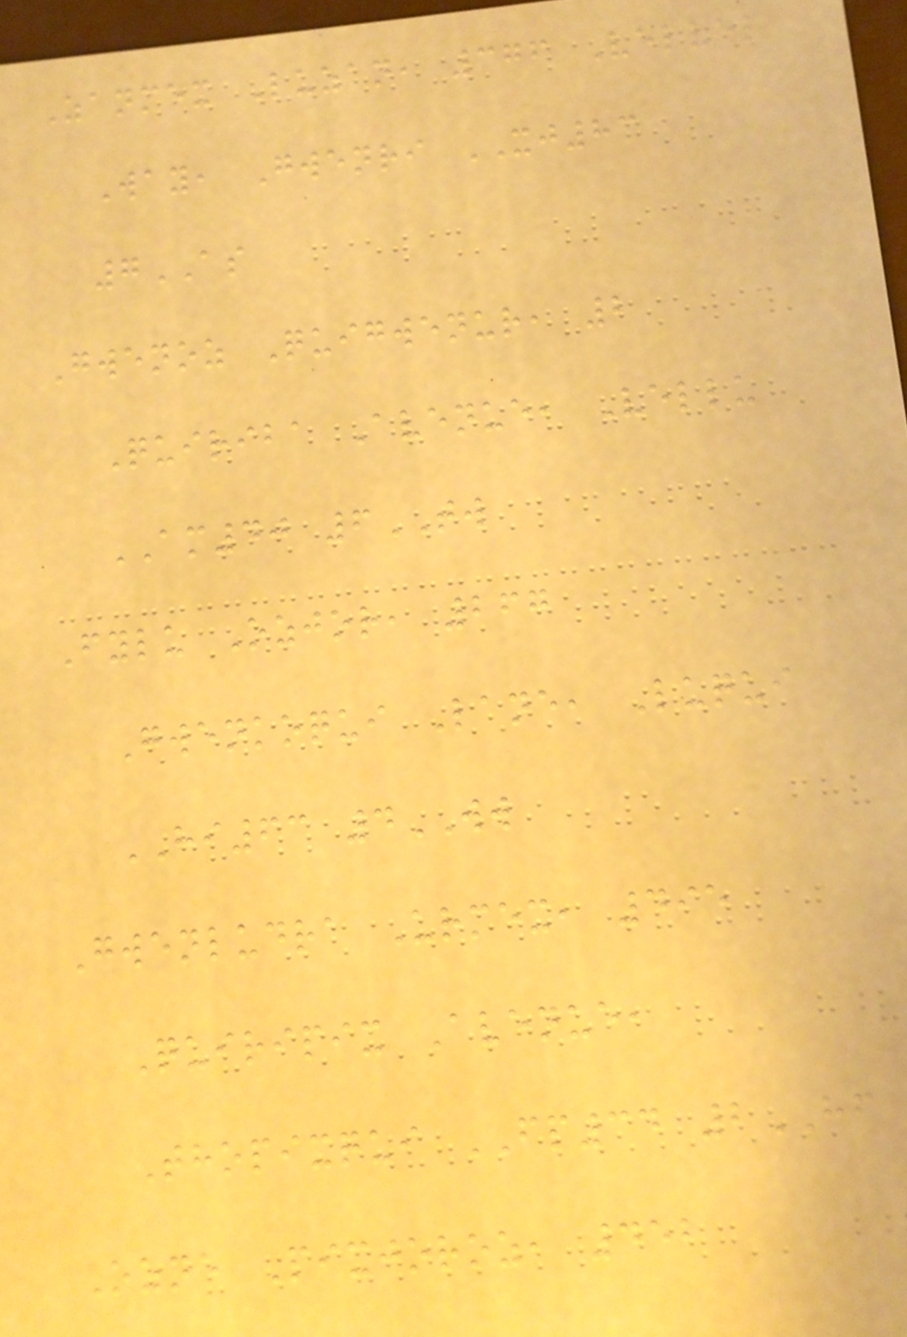Zanmex Luzan, 376 Velvel
Way, Gwenri XJ83
7AS
Gwenoz Quigwenur, 2
Quiriba Avenue, Vellu
AM40 6TW
Fylu Ozjor, 267
Gwenkoqui Lane, Luqui
HI63 4WW
Gwenludra Urmex, 495
Quiripix Avenue,
Thopixqui FP34 2HF
Ozne Pixjoroz, 452
